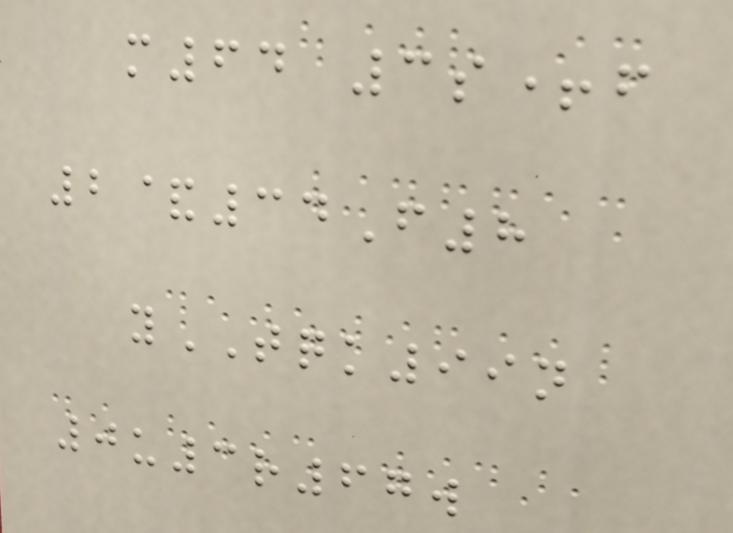m64 3s+f
2&34F8
yTQK99n
0u3r67w
